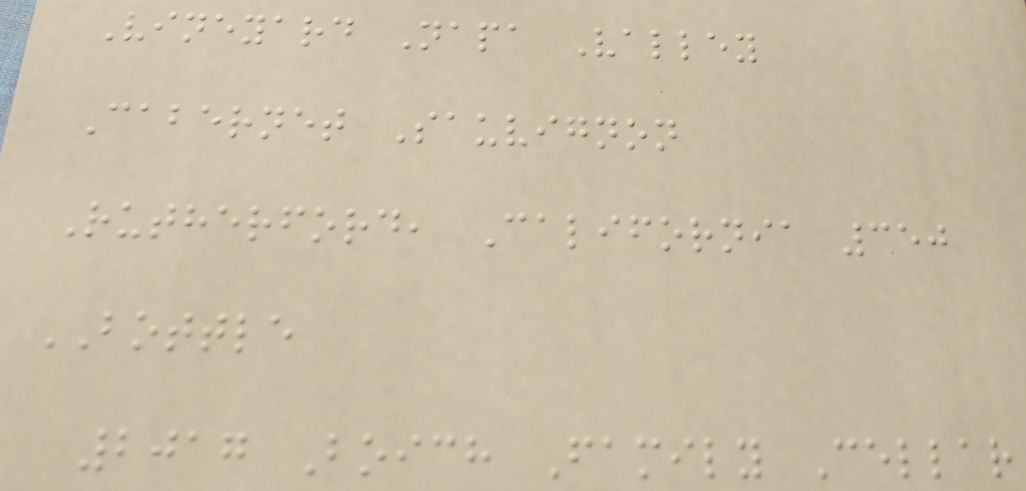Vineyard Napa Valley
Cabernet Sauvignon
Rutherford, California 350
BOTTLE
2017 Boich Family Cellar
